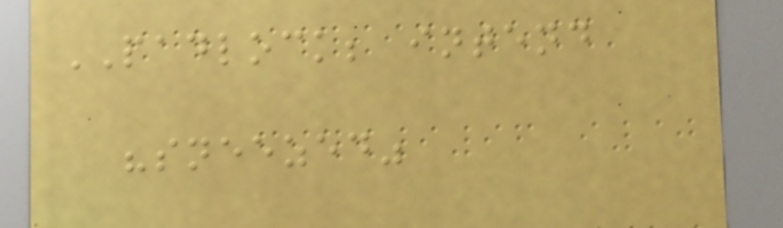PADLOCK; intend
"sneezed"
